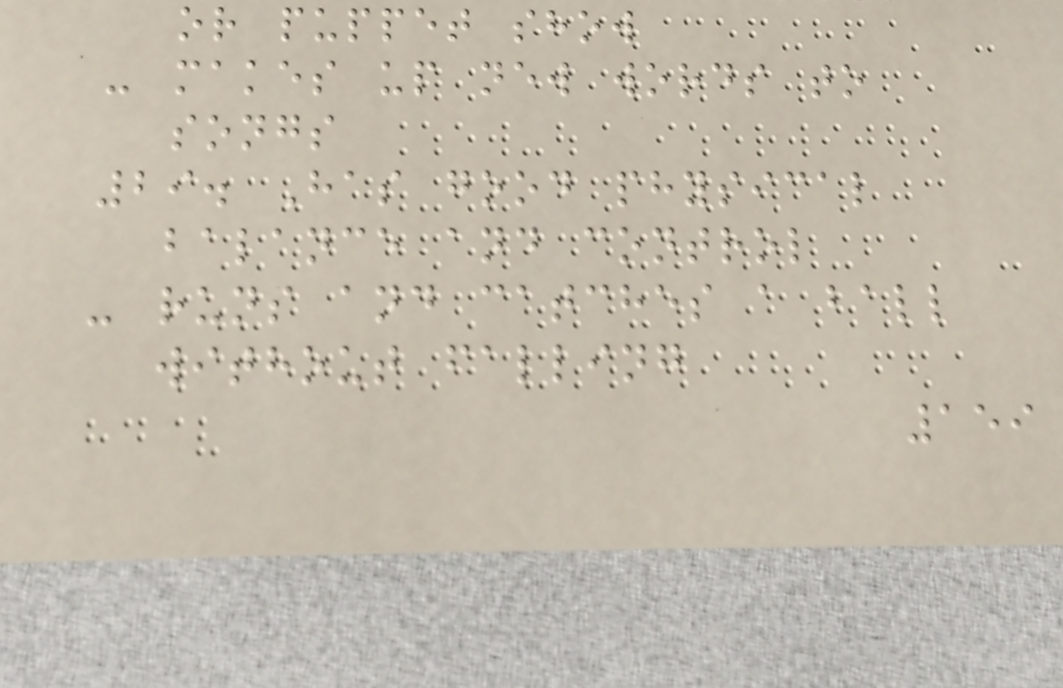or puppet show
- makes up new words to
songs
29. Has good physical
balance and control
- runs and catches a ball
without falling
159
